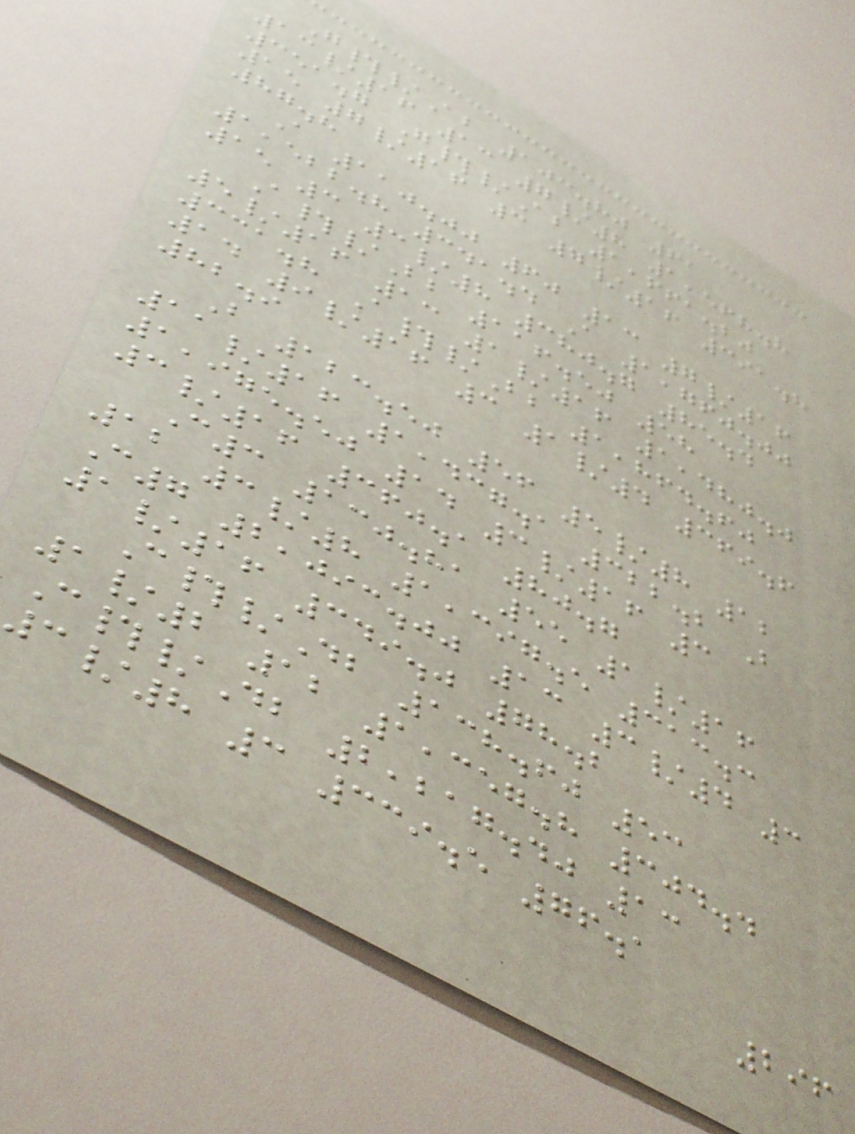G#/Ab 103.80 61
13/16 13 7/8 1,568.8
351.7 G#/Ab 1,661.20
15 7/16 3 7/16 391.8
87.8
A 110.00 60 13 7/16
1,522.8 341.4 A 1,760.00
15 3 3/8 380.7 85.4
A#/Bb 116.50 58
5/16 13 1/16 1,480.0
331.8 A#/Bb 1,864.60
14 9/16 3 1/4 369.6
82.9
B 123.50 56 5/8 12
11/16 1,437.1 322.2 B
1,975.50 14 3/16 3
3/16 360.1 80.7
C3 130.81 55 1/16
12 3/8 1,397.5 313.3
C7 2,093.00 13 3/4 3
1/16 349.0 78.2
C#/Db 138.60 53
1/2 12 1,357.8 304.4
C#/Db 2,217.40 13
3/8 3 339.5 76.1
296
